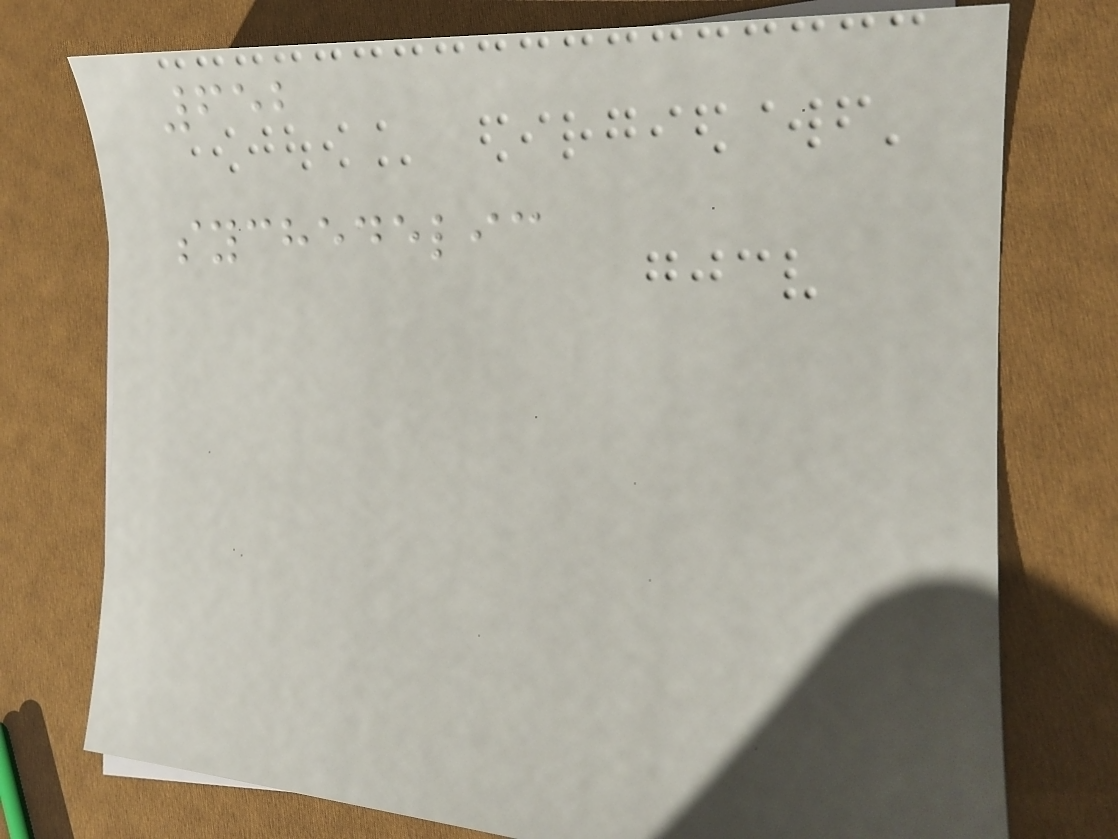652
sychedelic
